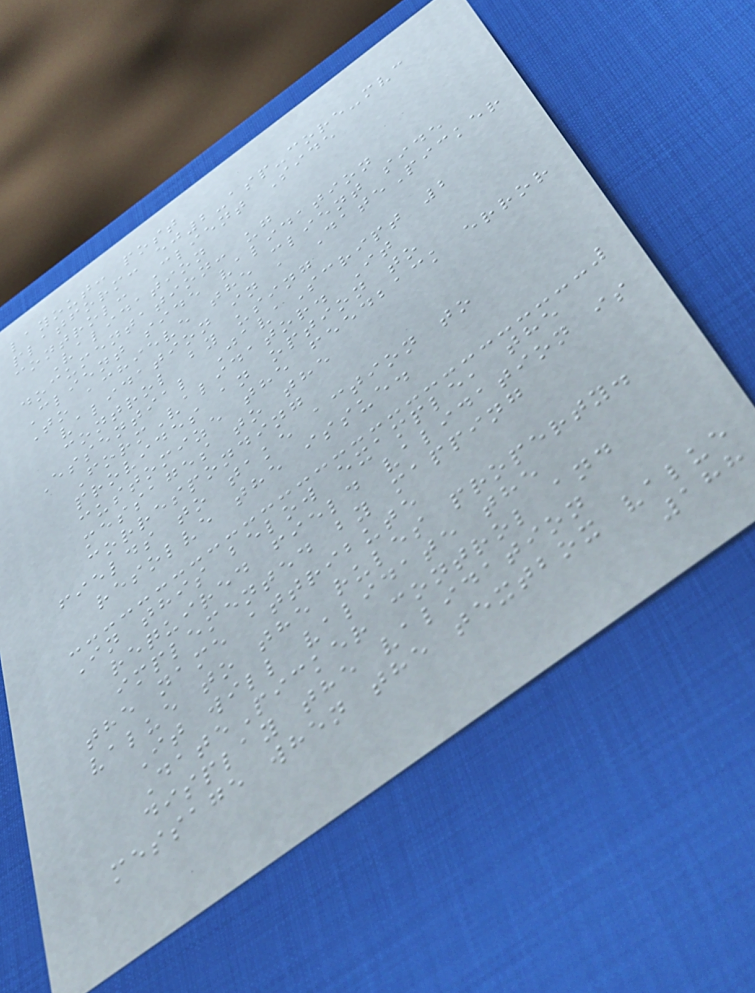layout: post
platform: ej2-asp-core-mvc
control: Client Side
Validation
documentation: ug
Client side validation
To achieve the client side
validation in a DatePicker
control by using
Essential JavaScript 2
FormValidator. It
provides an option to
customize the feedback error
messages to the
corresponding
fields to take action to
resolve the issue.
In this below example, the
required field validation is
implemented by mapping
the name attribute
value to the rules property.
It will validate the
DatePicker control and
display the validation
message when the textbox value
188
